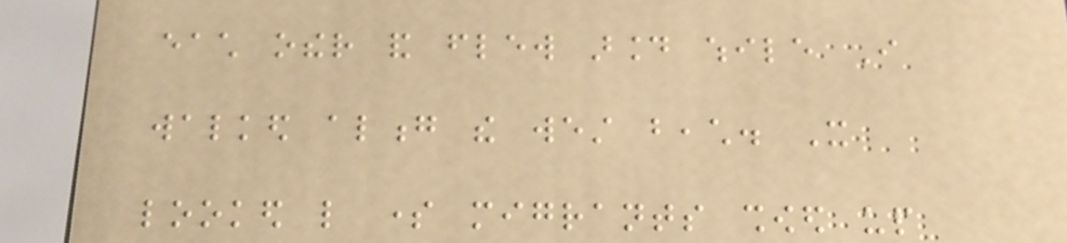each other and flew around while I
walked along the west beach. It
looked like some migrants showed up
